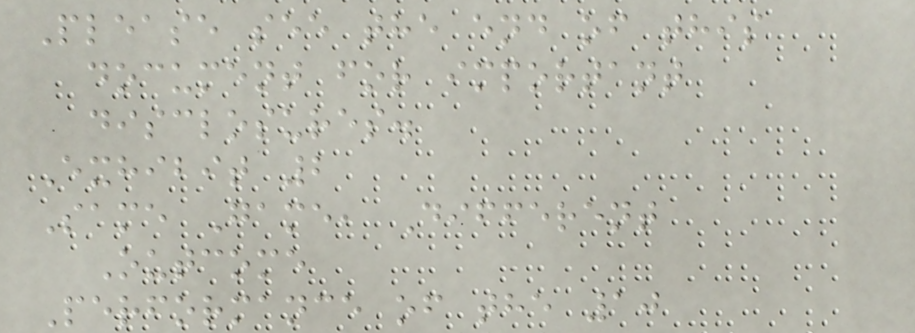Please see the end of this
document for important
disclosures.
Exhibit 2
Same Game, Different
Outcome
Performance of the 10
